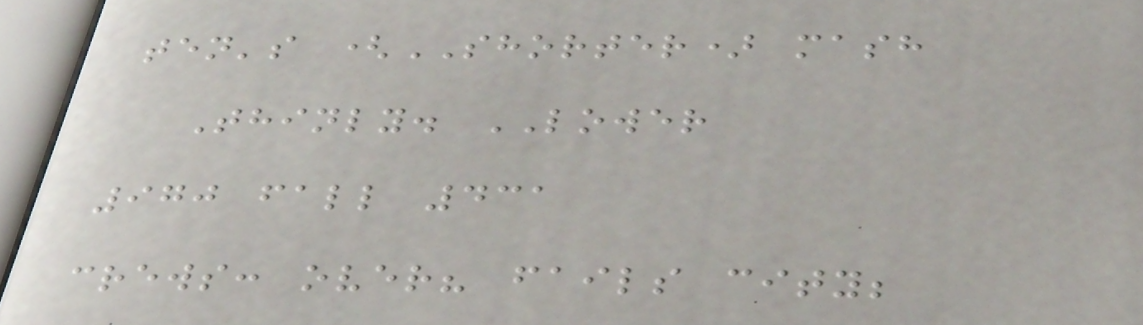ten's (SHORTER) mash
Thinly. LOWER
970 fall 431
crews: over? fails city;
